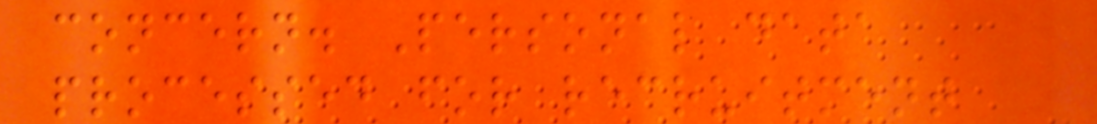concern. Personal data
processed for recruitment
